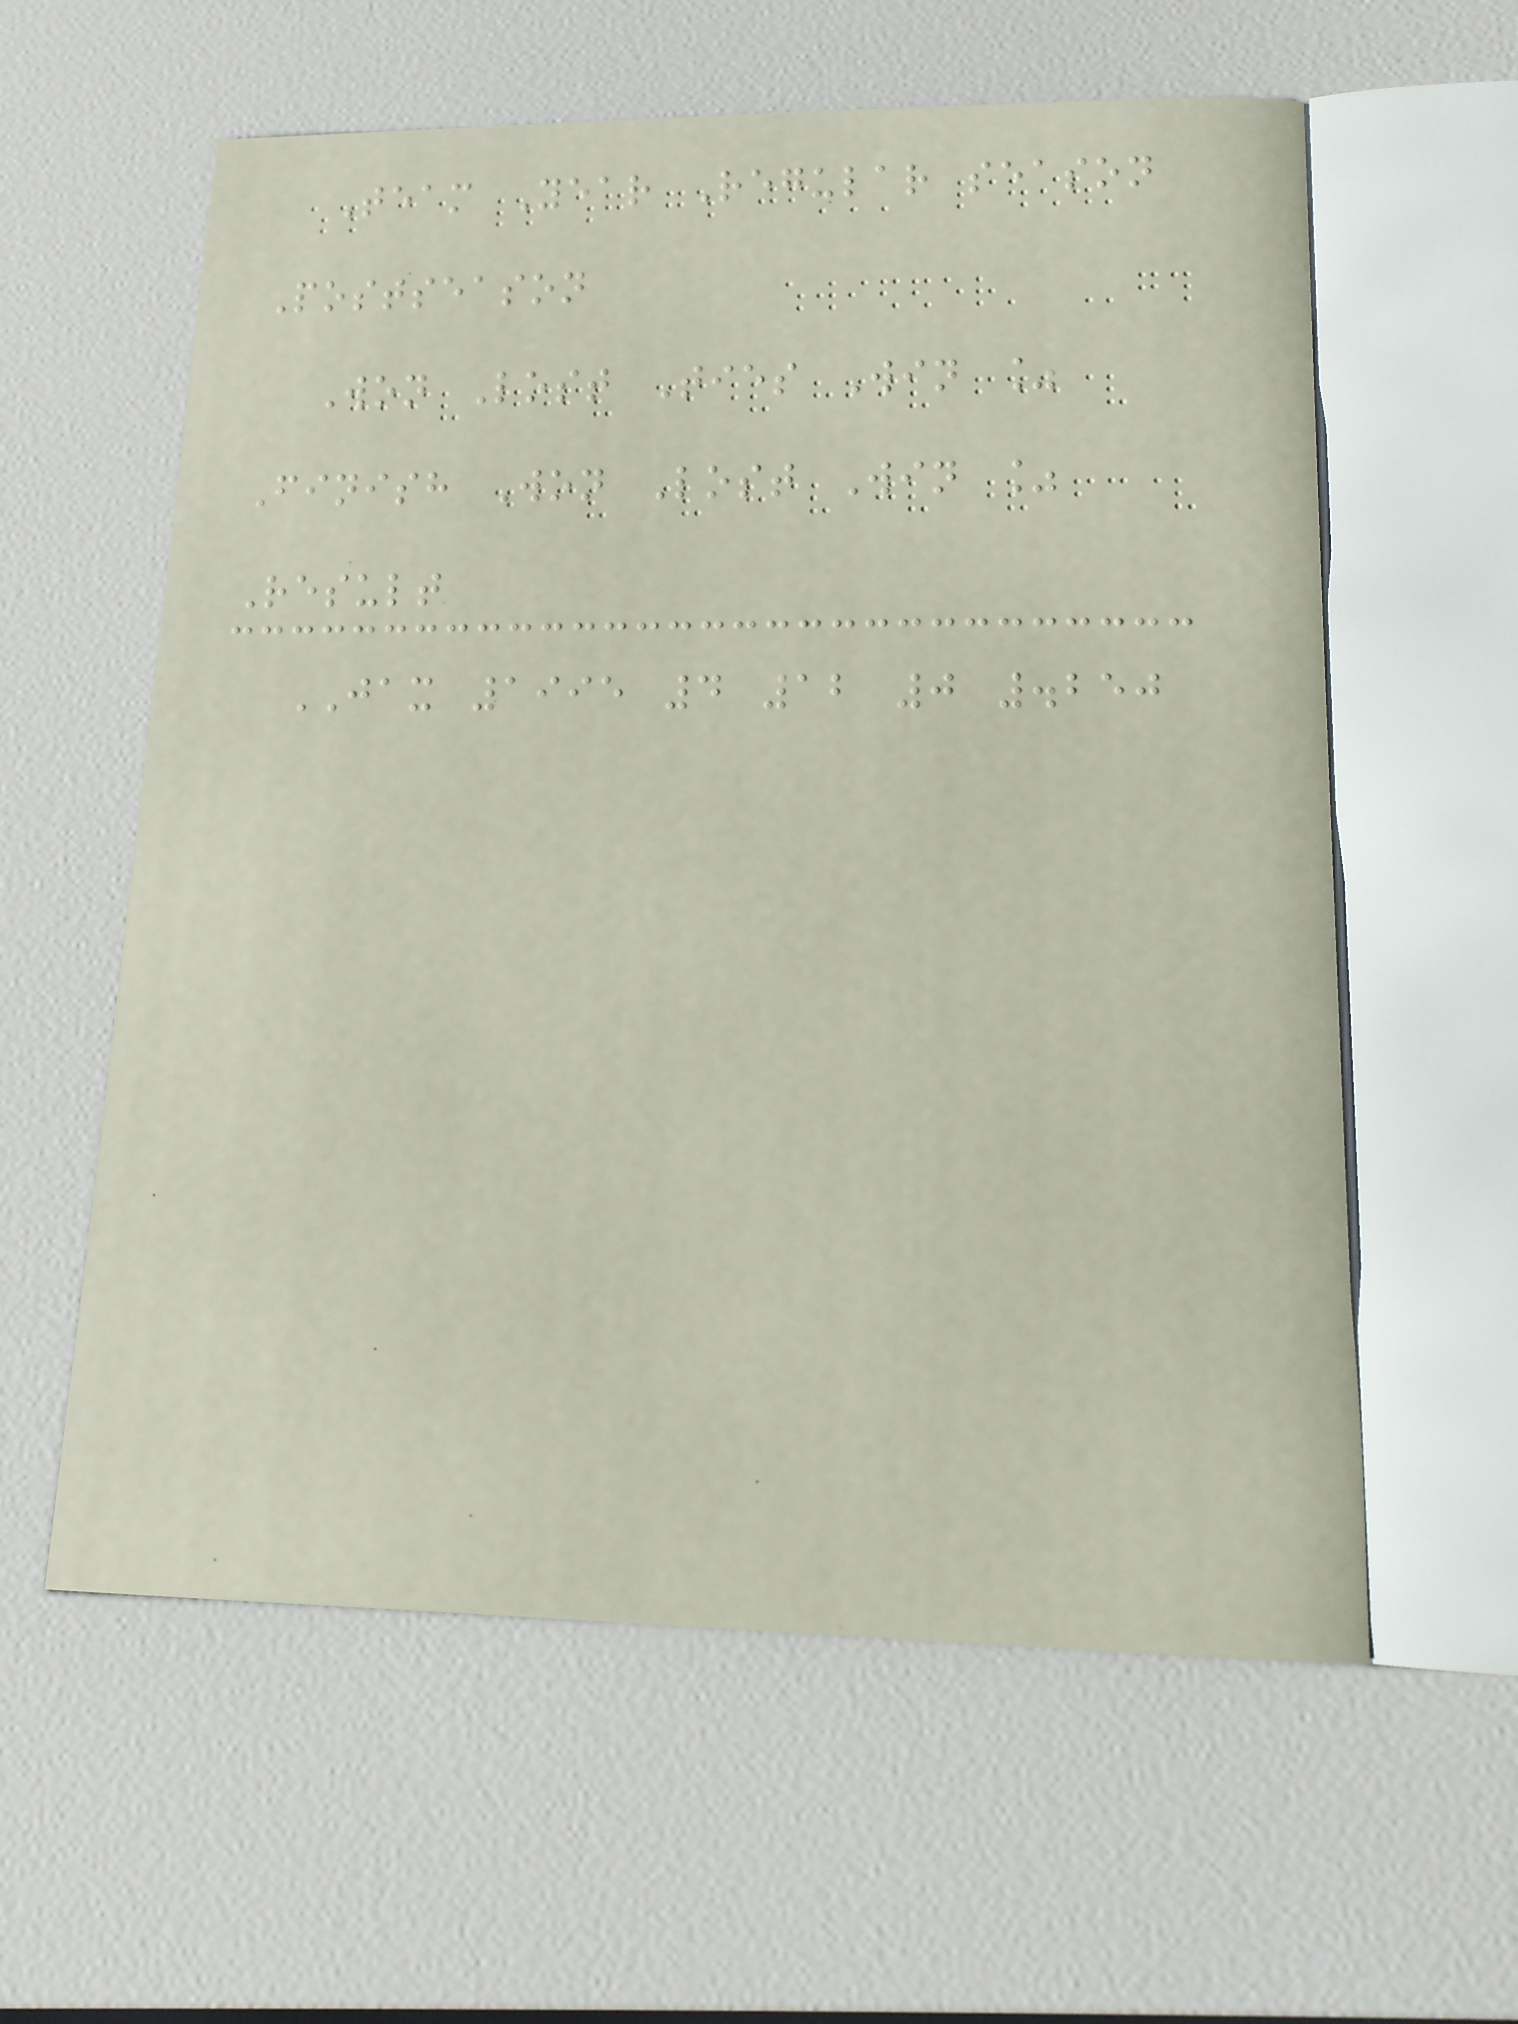Team Year Regular season
Postseason
Won Lost Ties Win %
Finish Won Lost Win %
Result
JAX 1995 4 12 0 .250
